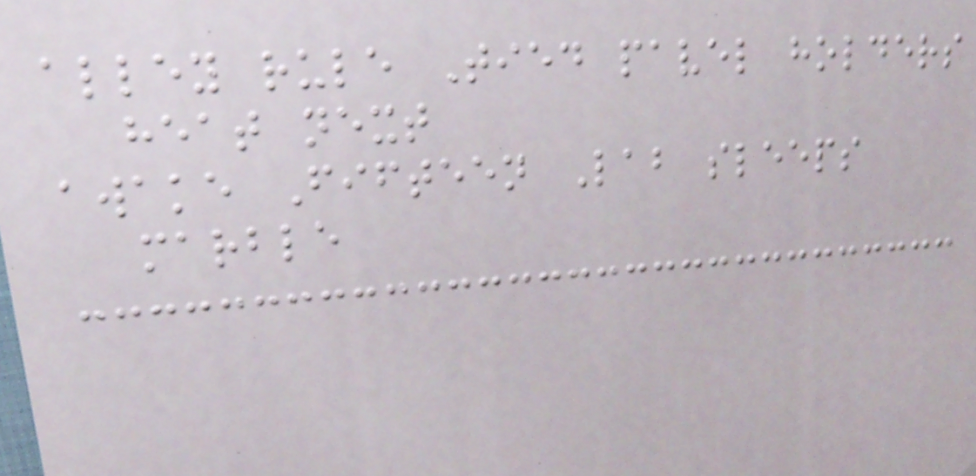alley rule Tied pavel holders
heat next
awake Fifteen Lab sleeps
marble
